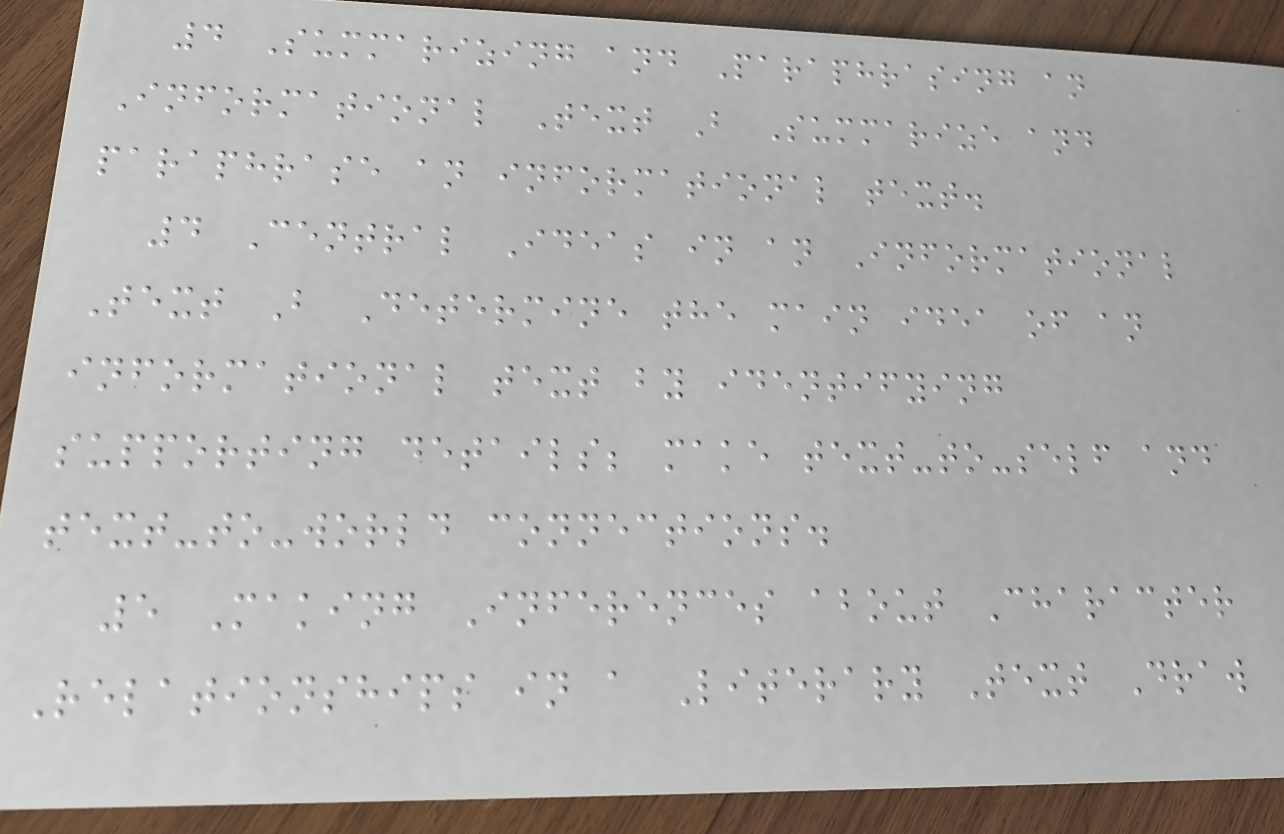4 Summarizing and Paraphrasing an
Informational Text B Summarize and
paraphrase an informational text.
4 Central Ideas in an Informational
Text B Determine the main idea of an
informational text by identifying
supporting details; make text-to-self and
text-to-world connections.
5 Making Inferences about Character
Relationships in a Literary Text Draw
